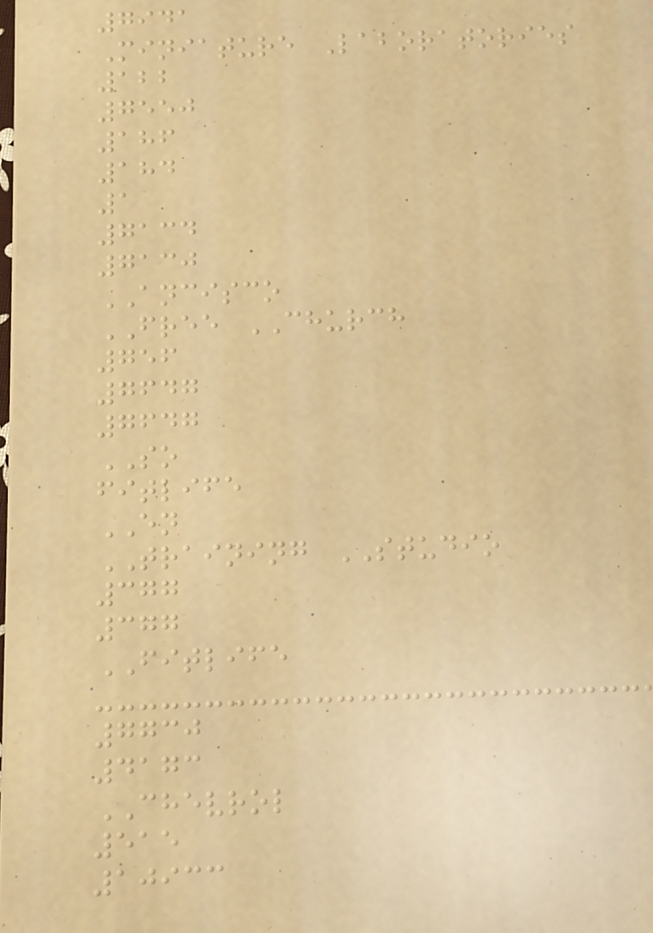7941
Miniature Laboratories
122
7550
186
184
1
7134
7130
ANCISCO
FREE CHURCH
756
7647
7647
SO
fitlife
EN
TRAINING STUDIO
377
377
FITLIFE
7730
4173
CHEVROL
515
10933
